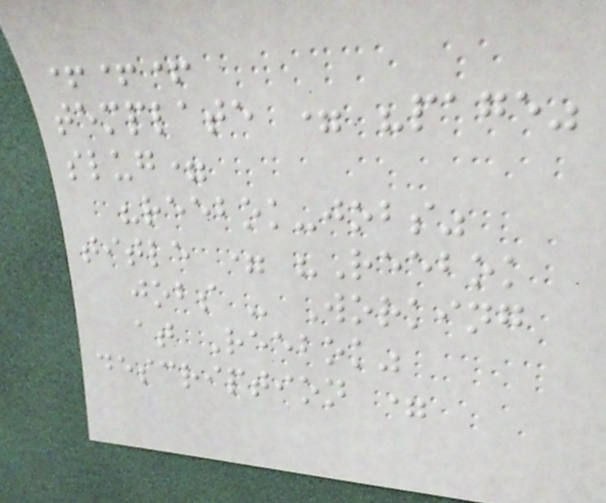+++
template = "page"
slug=
"reebok-jobs"
title = "Reebok
jobs - Working
at Reebok"
description =
